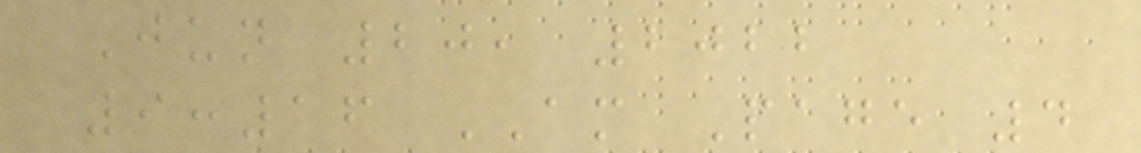Jun 20, 2022
9:16 AM Page 4
